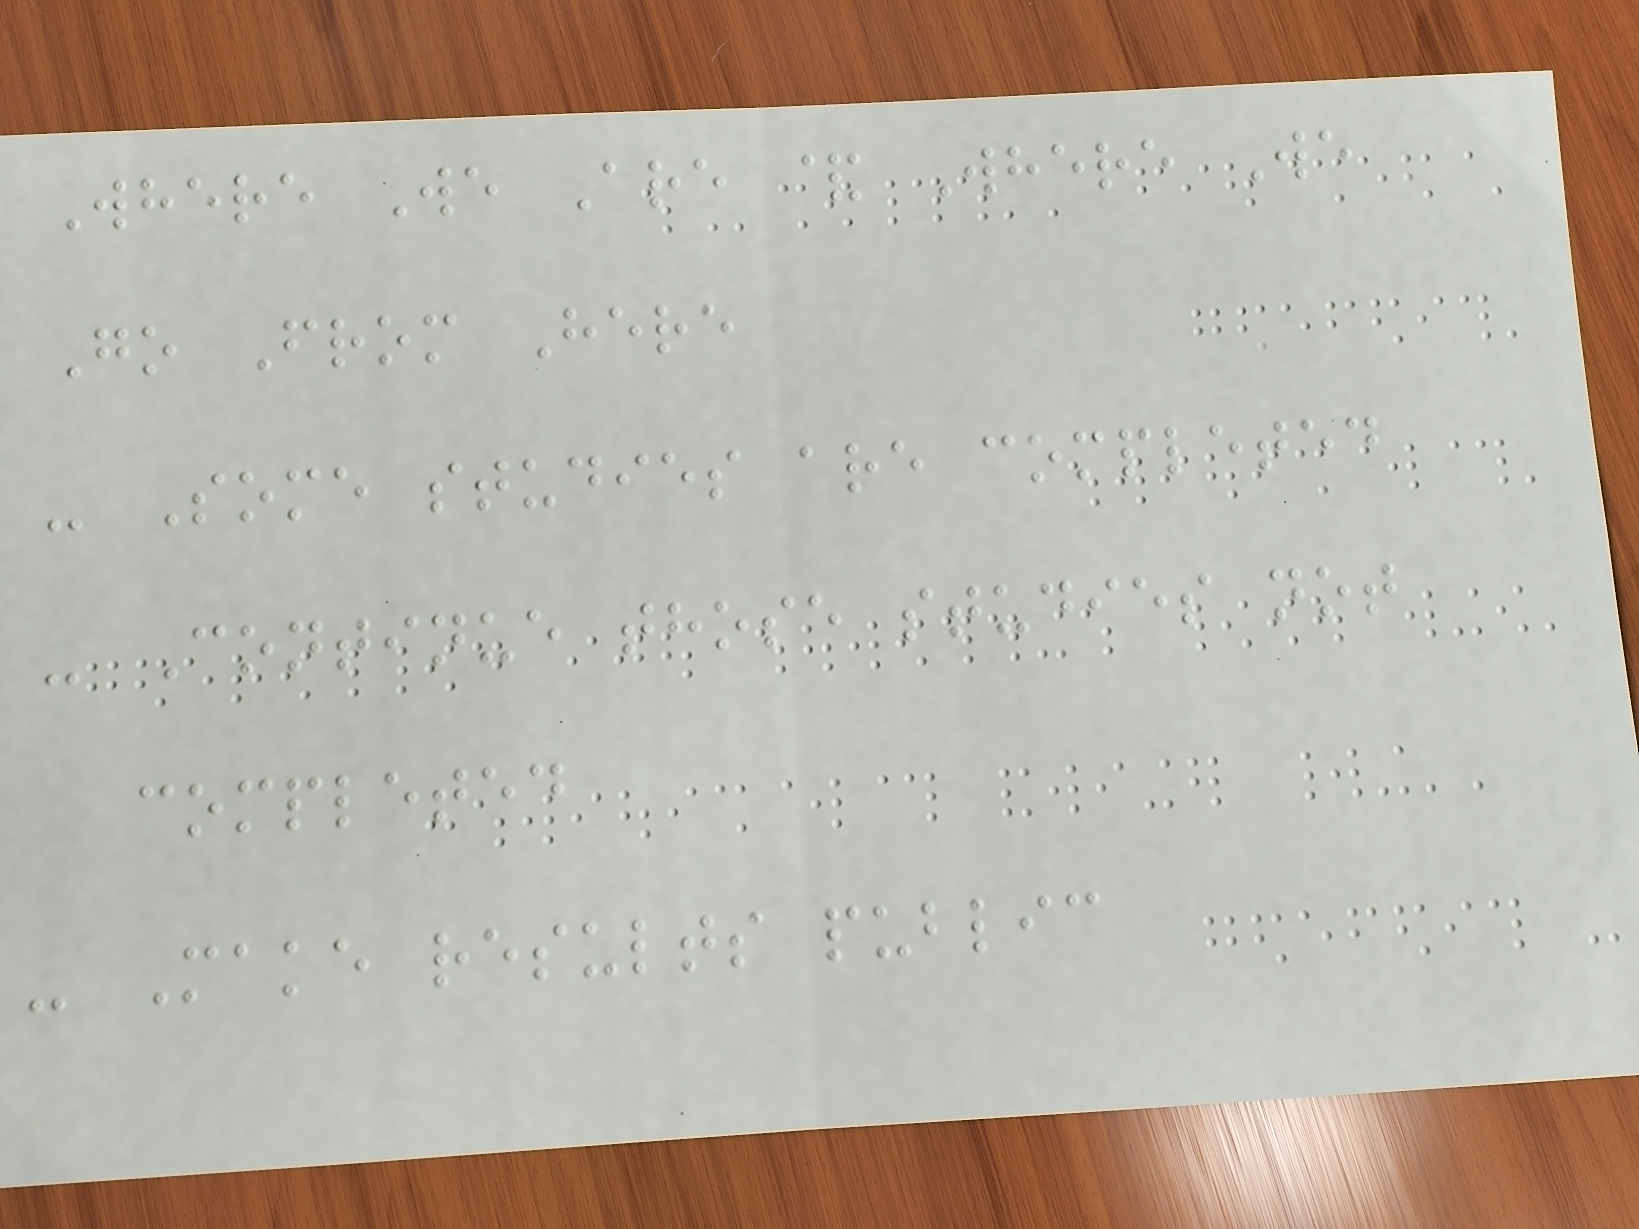Where We Are & Where We
Go From Here
- Some studies are completed
- Continue those studies not
completed
- Make results public
